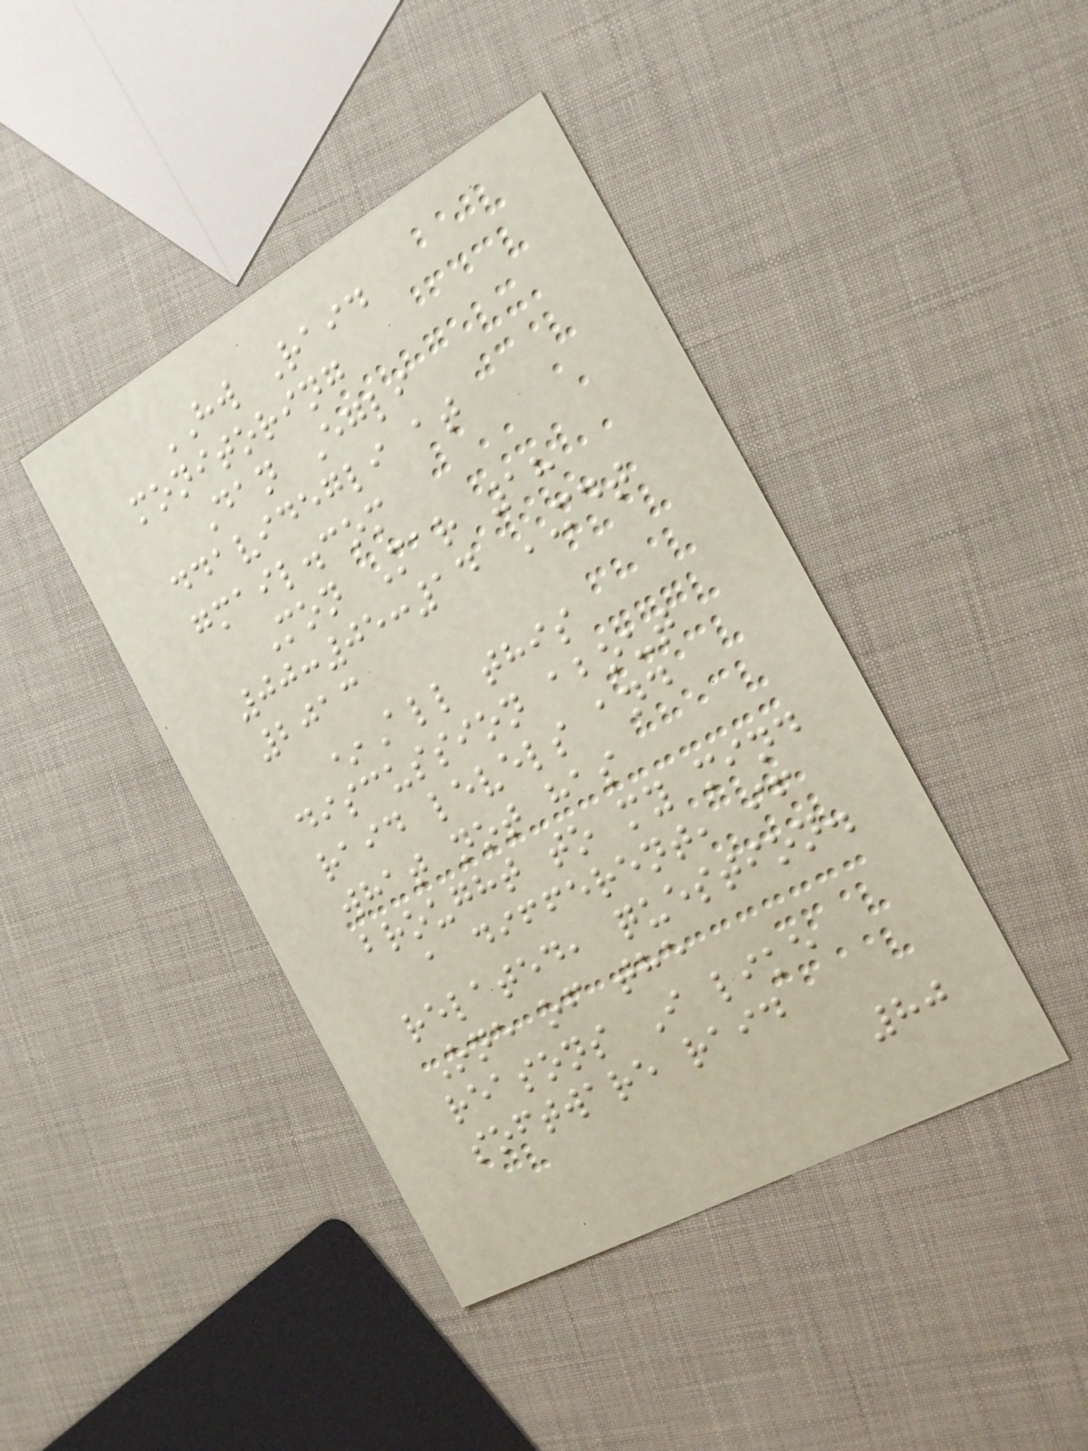HW Raid
monitoring
Dan Egli
ddavidegli at
gmail.com
Mon Mar 18
00:05:14 MDT
2013
*All this
discussion about
raid levels and
what not has
brought to my mind
a different, if
related, question.
One of the
reasons I like
software raid
80
